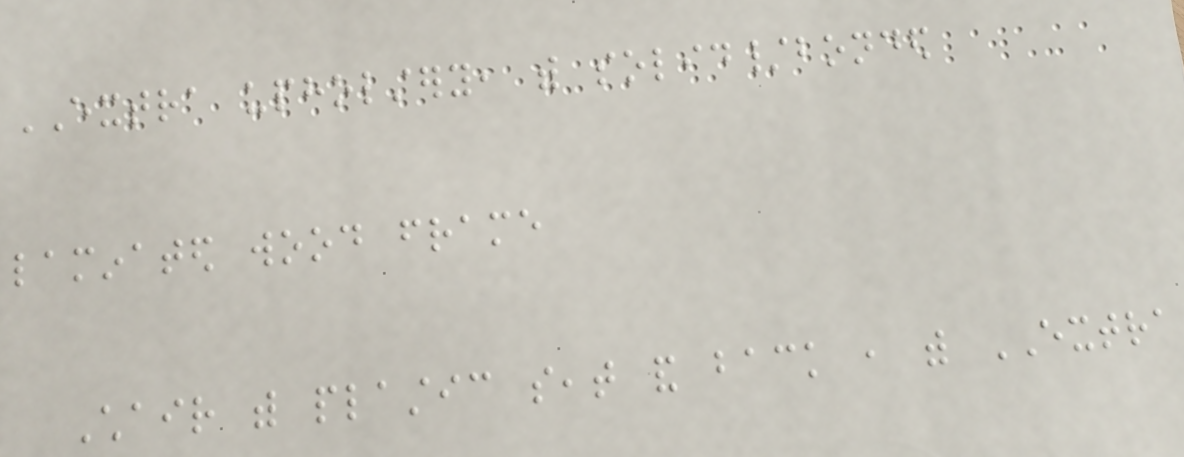EXTRA upholstery, with solid/bonded
laminated wood frame
Chair with plastic seat and back , with EXTRA
